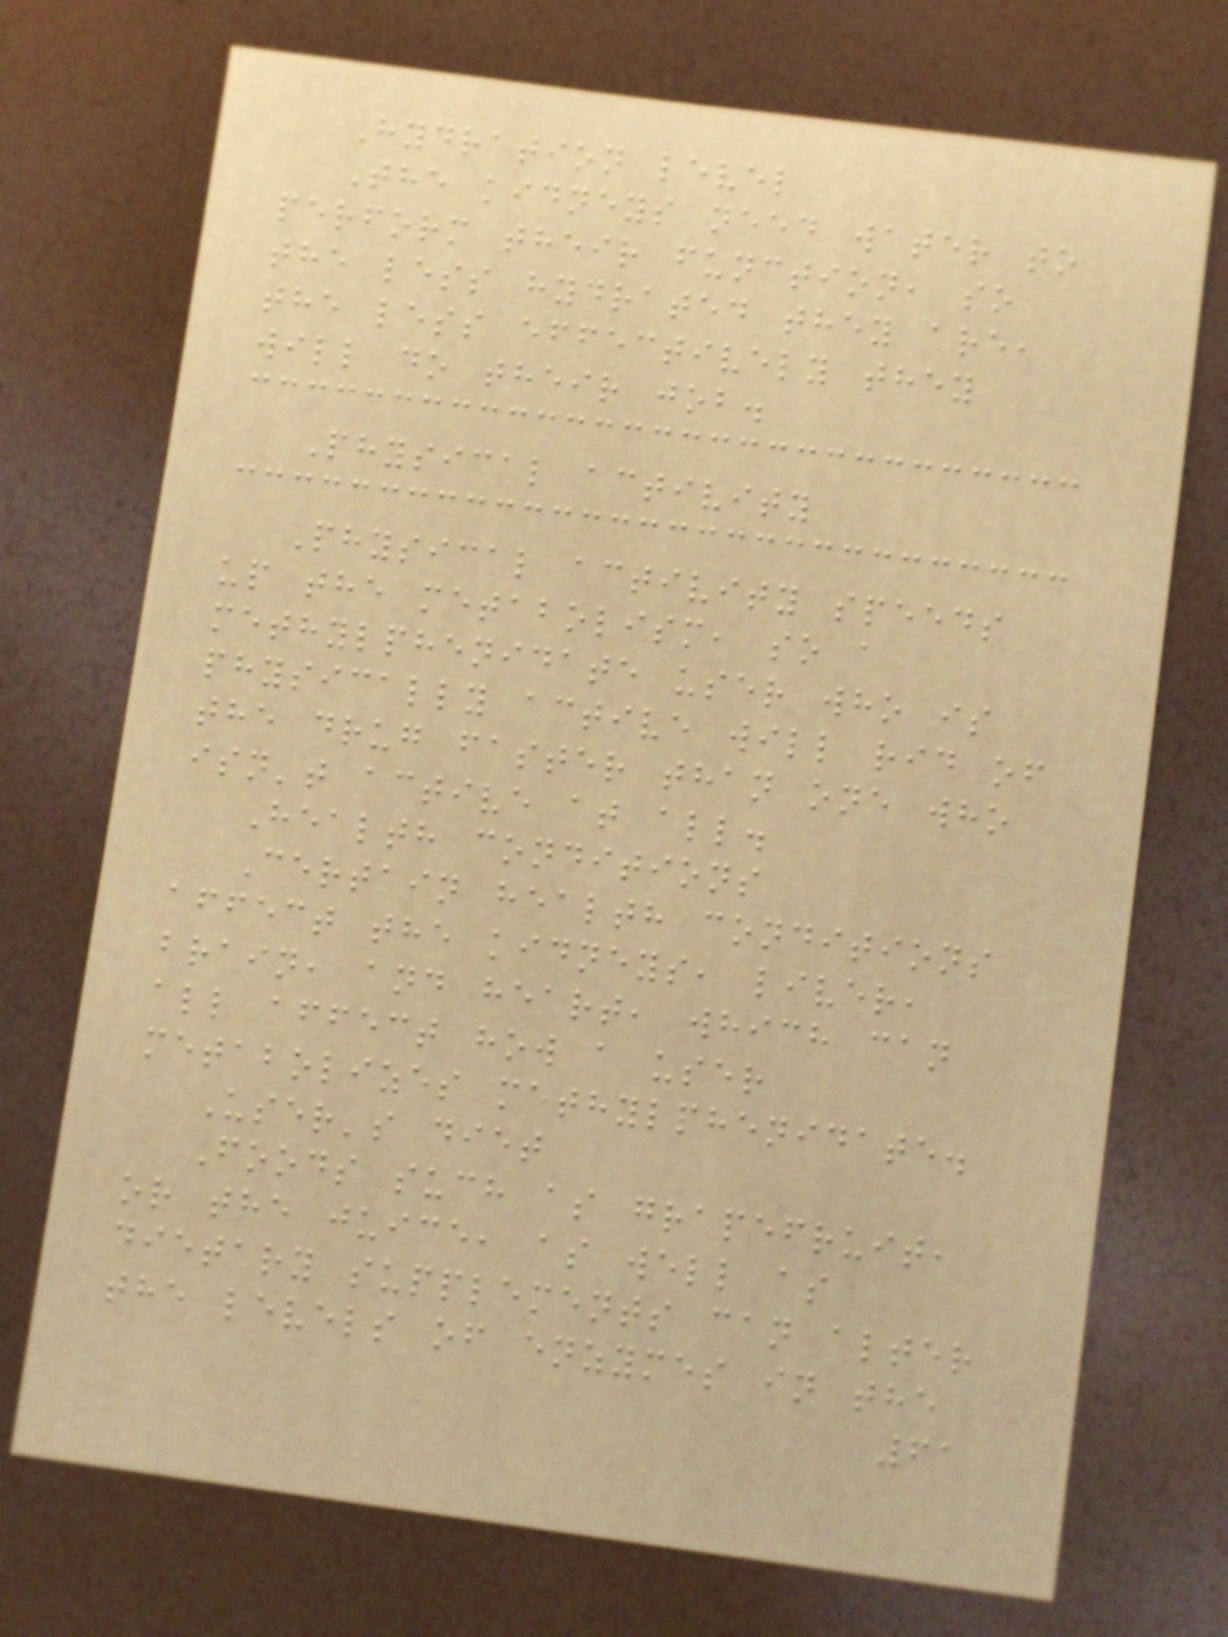Hydration level
The kidneys need water to
perform their function, so
the less hydrated they are,
the less effectively they
will do their job.
Physical activity
Physical activity speeds
up the metabolism, so a
methylphenidate user who is
physically active will rid of
the drug faster than one who
isn't active at all.
Health conditions
Certain health conditions
affect the kidneys, liver,
brain, and heart, which can
all affect how a user
metabolizes methylphenidate.
User's diet
Foods such as grapefruit,
or the juice, as well as
dietary supplements can alter
the levels of enzymes in the
61
